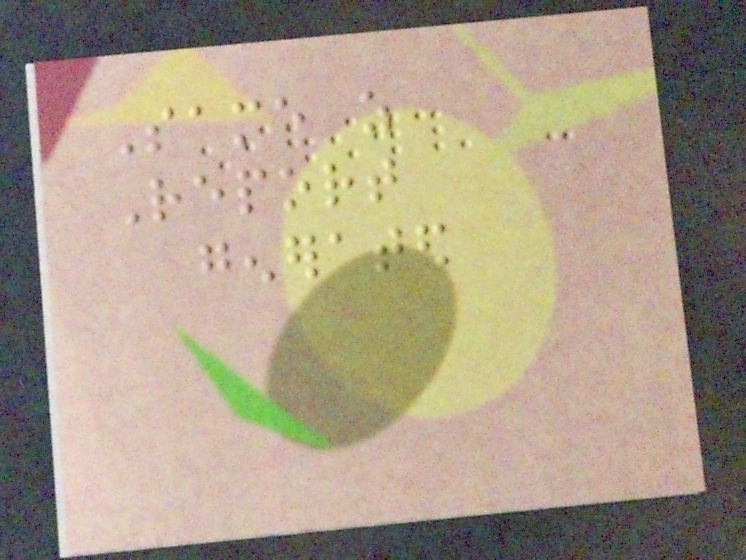Same as
Report
generated
